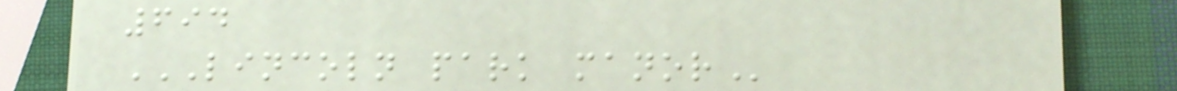694
LINCOLN PARK MANOR
